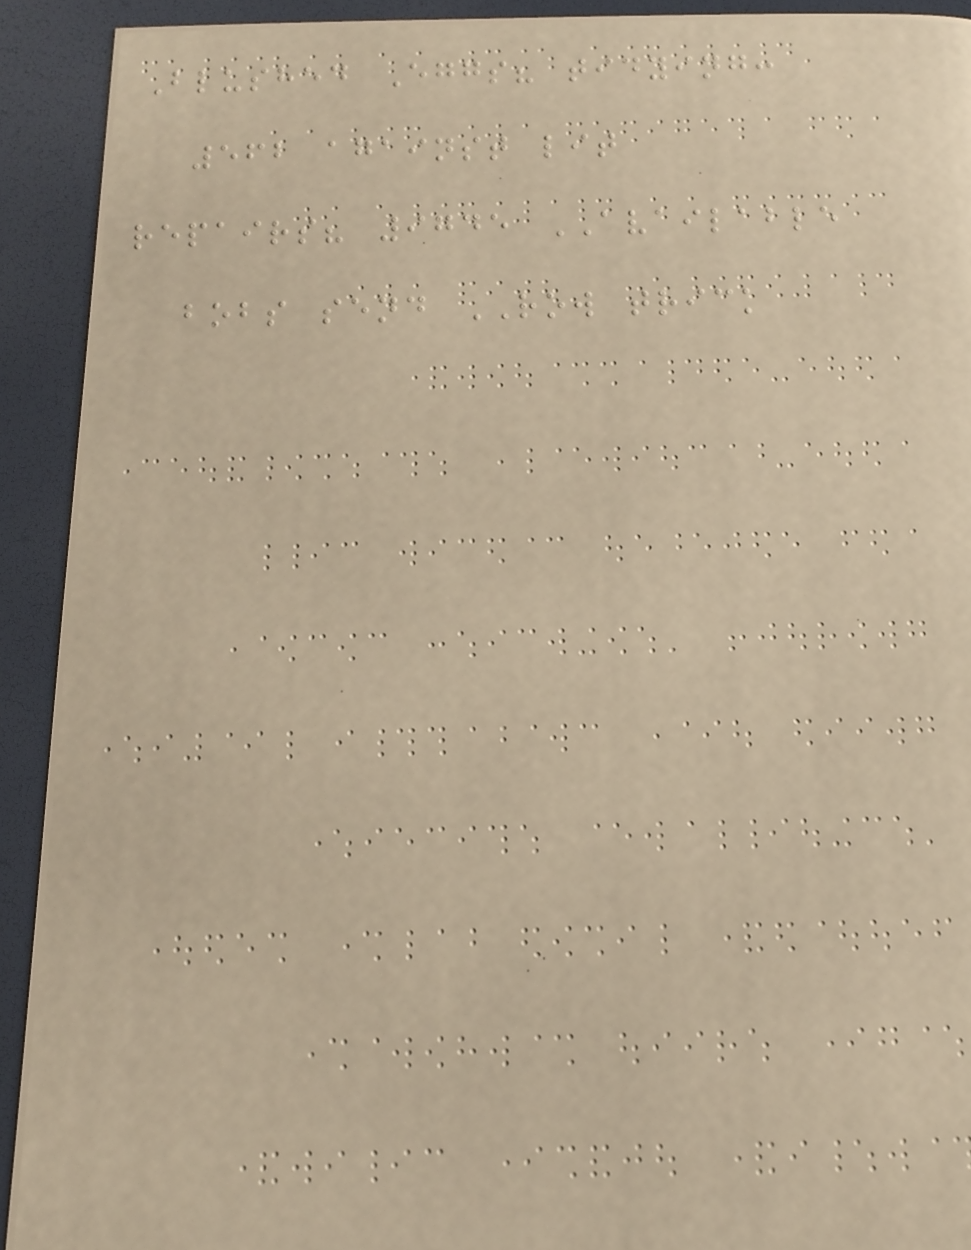Blushed Eggs? tidying:
562 against lit
repairs? 9745 AVAILABLE
bobs send ROW trick
